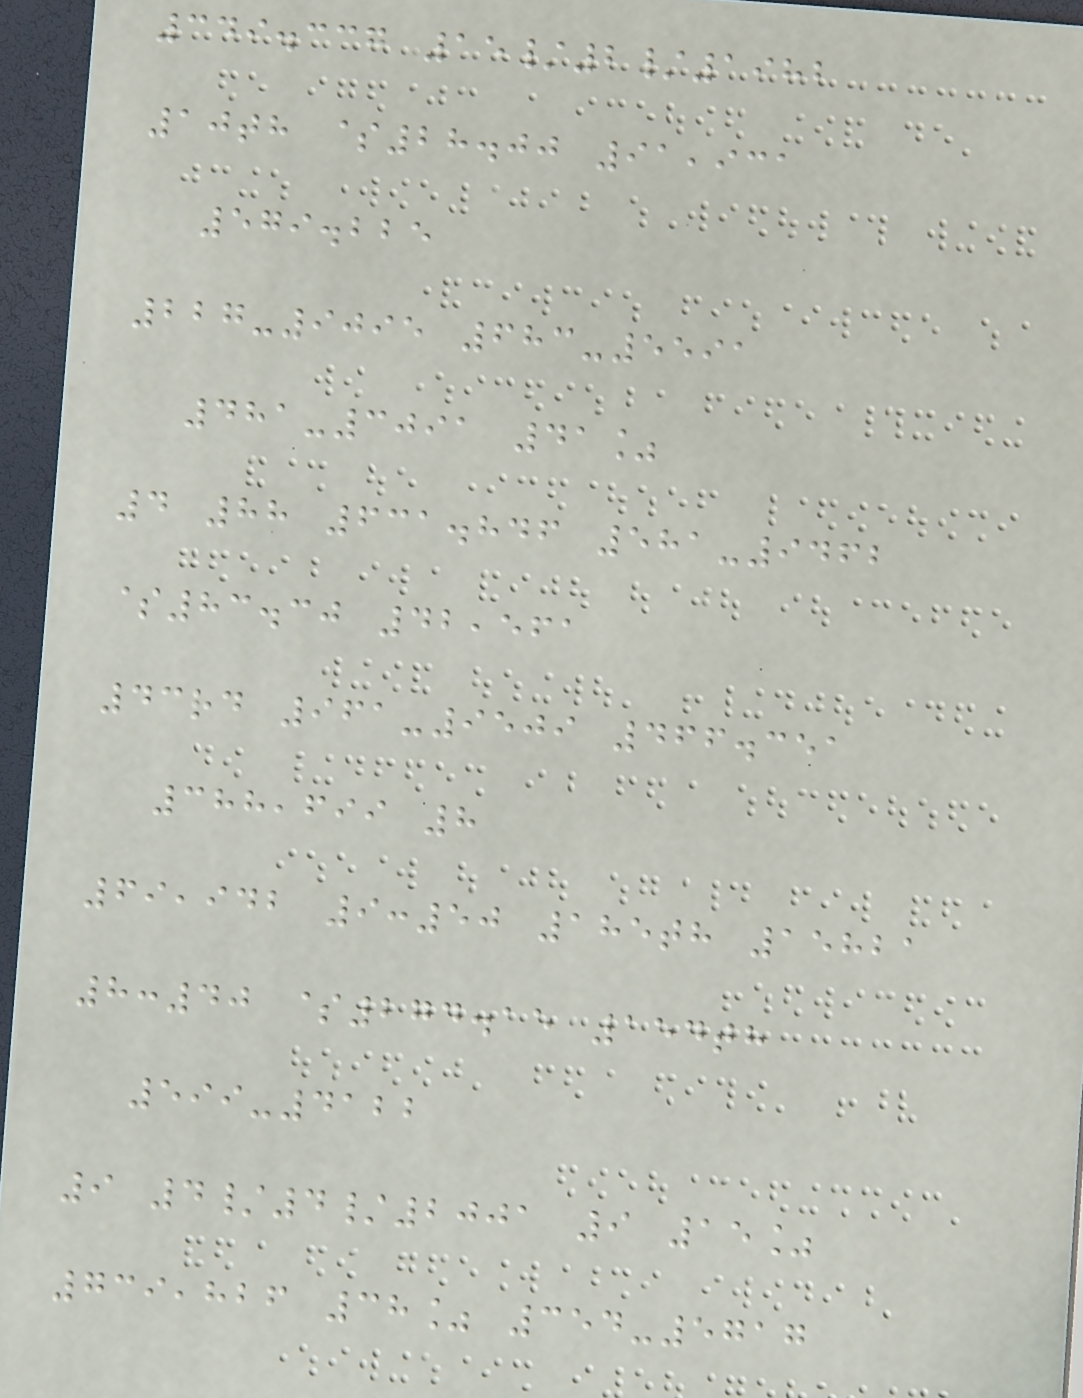349.337 15/2/1982
10th $28.00 91,931
579.225
227-9095 683-5591
481-3091 41%
4 88 631.846 581-9462
$83.30 42,561
43rd 961-9509 466.351
388,699 8
69,942 9:50 185th 15821
8:40 $274.15 154th
599-4122
9 4/4/2001 9 15%
739,826 38% 354-5717
